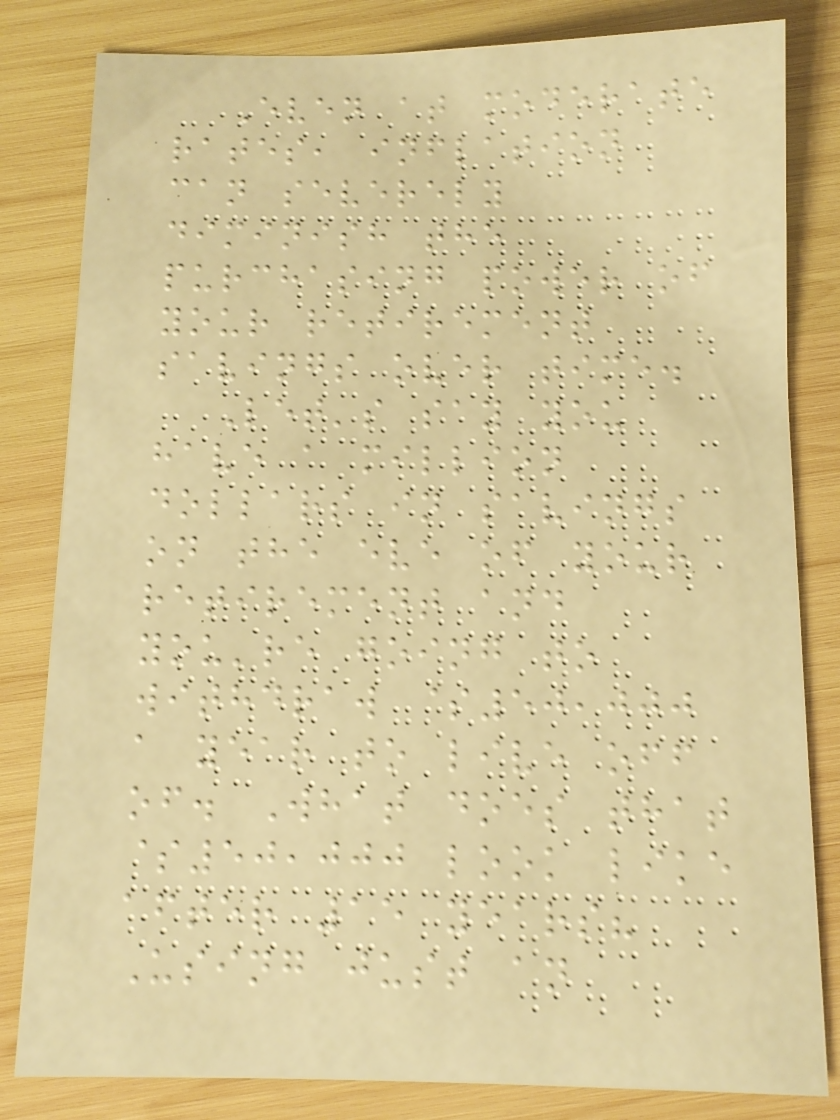Even at moderate
rates, inflation
can severely
diminish the
purchasing power of
your retirement
savings over time.
Let's say you
have a million
dollars in savings
on the eve of your
retirement and
you're going to
withdraw $50,000
a year to live off
of. What does that
$50,000 look like
after 15 years?
Using just an
